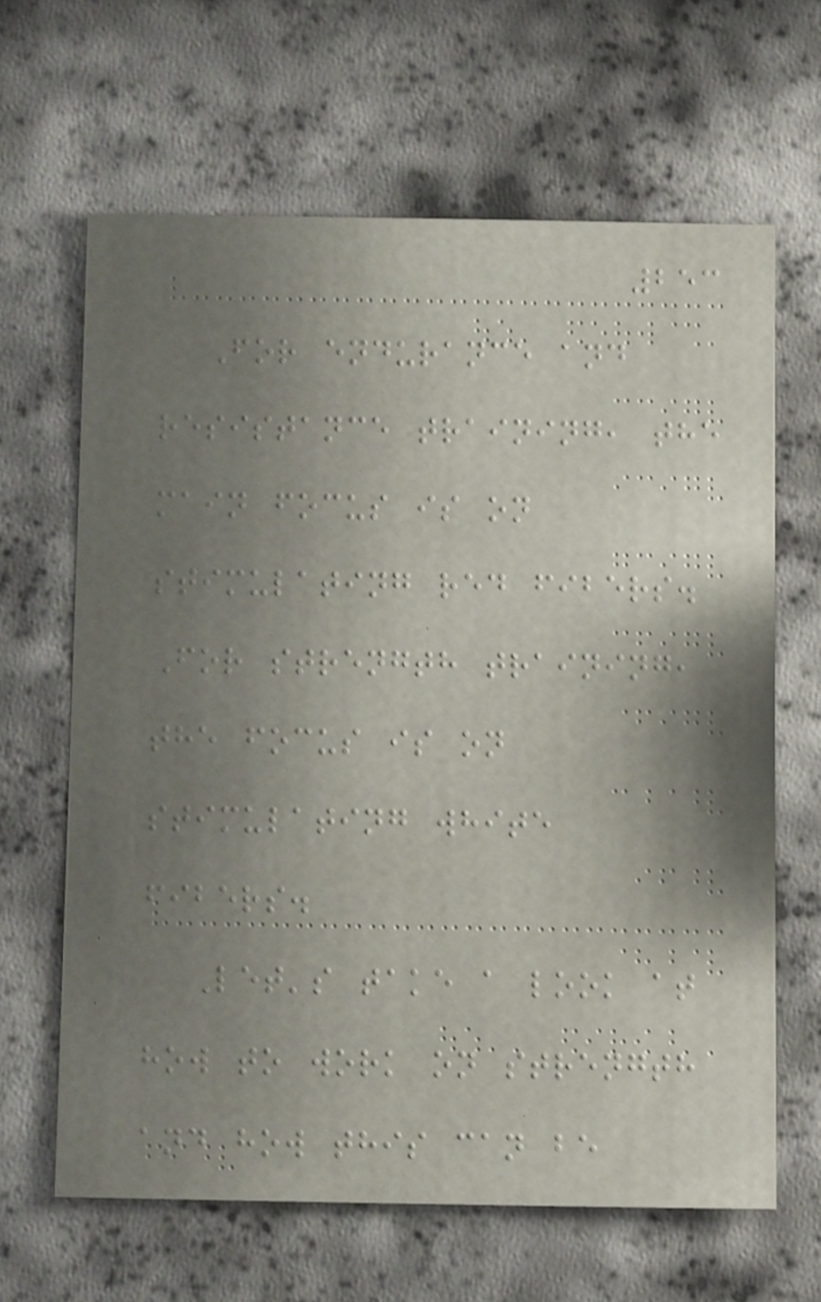253
For endurance and
resistance training, the
main focus is on
stimulating red fibers.
For strength training,
the focus is on
stimulating white
fibers.
Let's take a look at
how to work on strength
and how this can be
